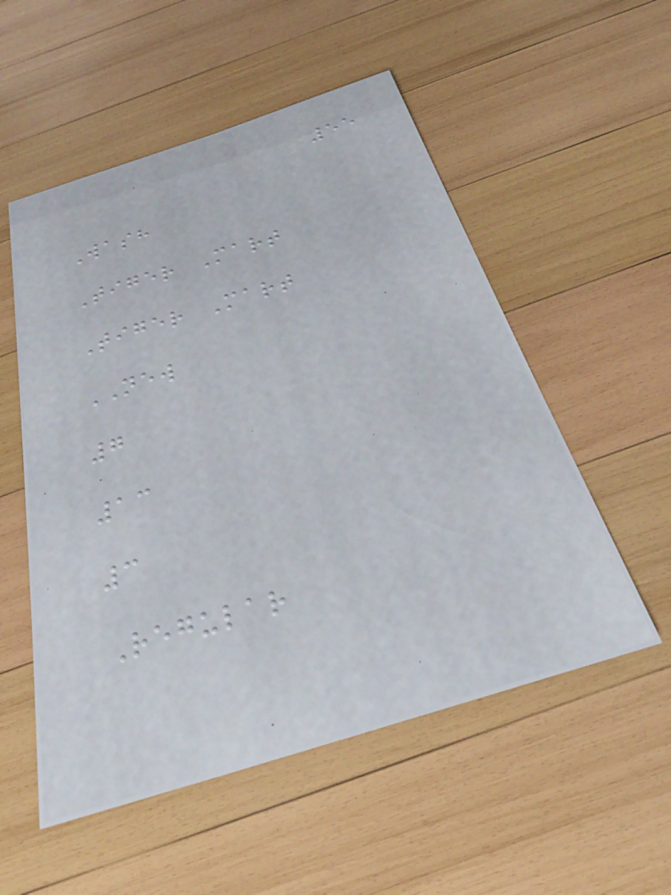55
Wash
Tiger Mart
Tiger Mart
NEW
7
13
3
Regular
